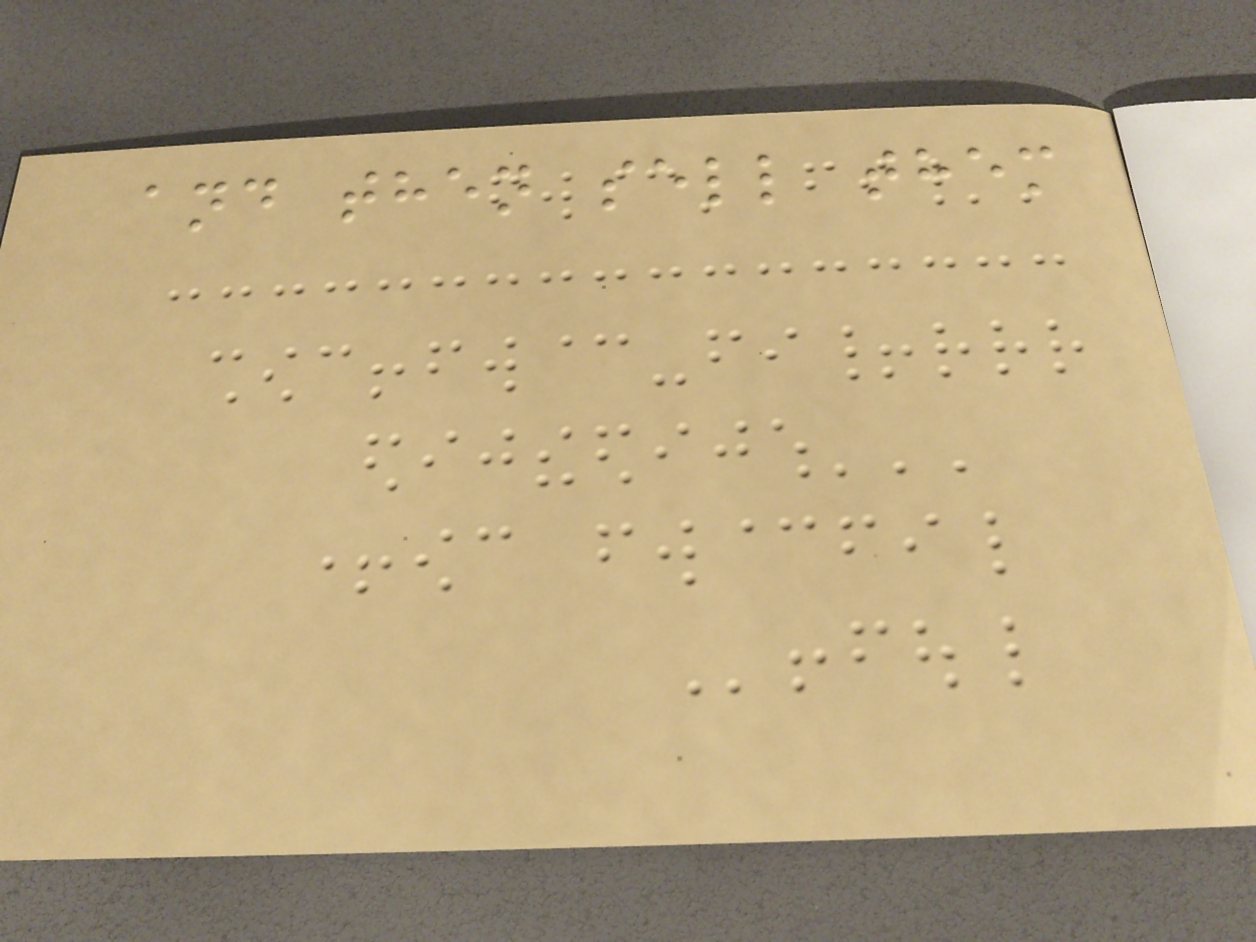and then sell them
